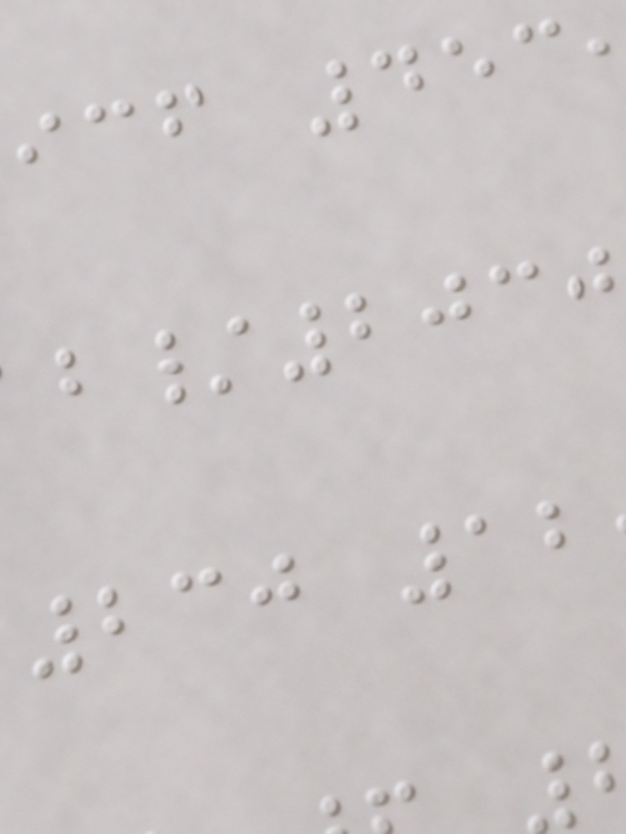icf 453
/2030
230 12
